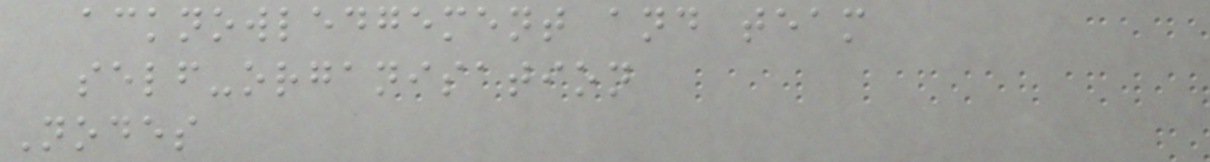acknowledgement and team
self-organisation
Nodes
